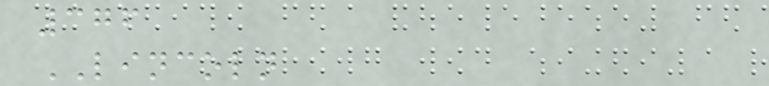376
LINCOLN
